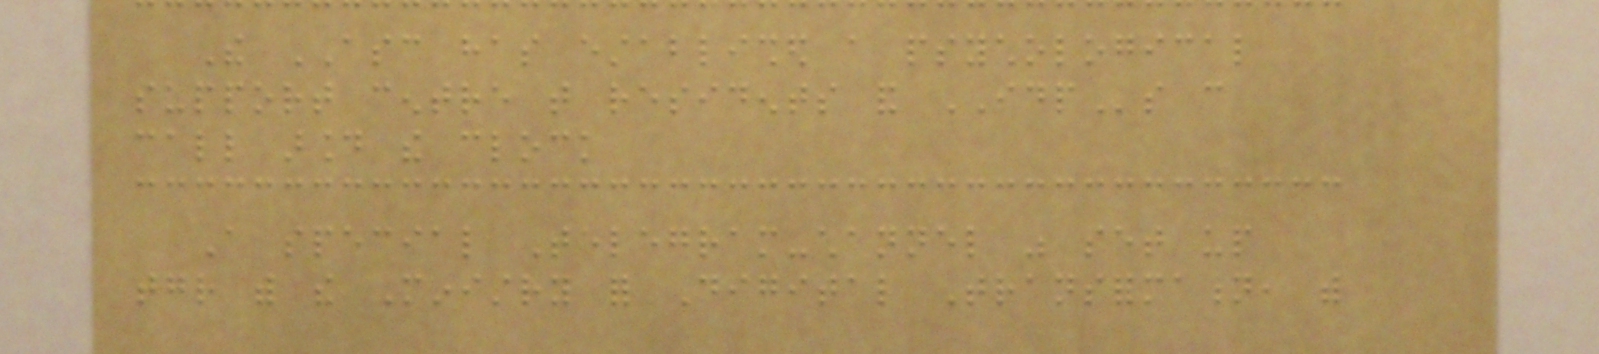The ASC has established a psychological
support centre that residents and IDPs can
call around the clock
A special Telegram-channel was set up
together with the Ministry for Digital Transformation, with
